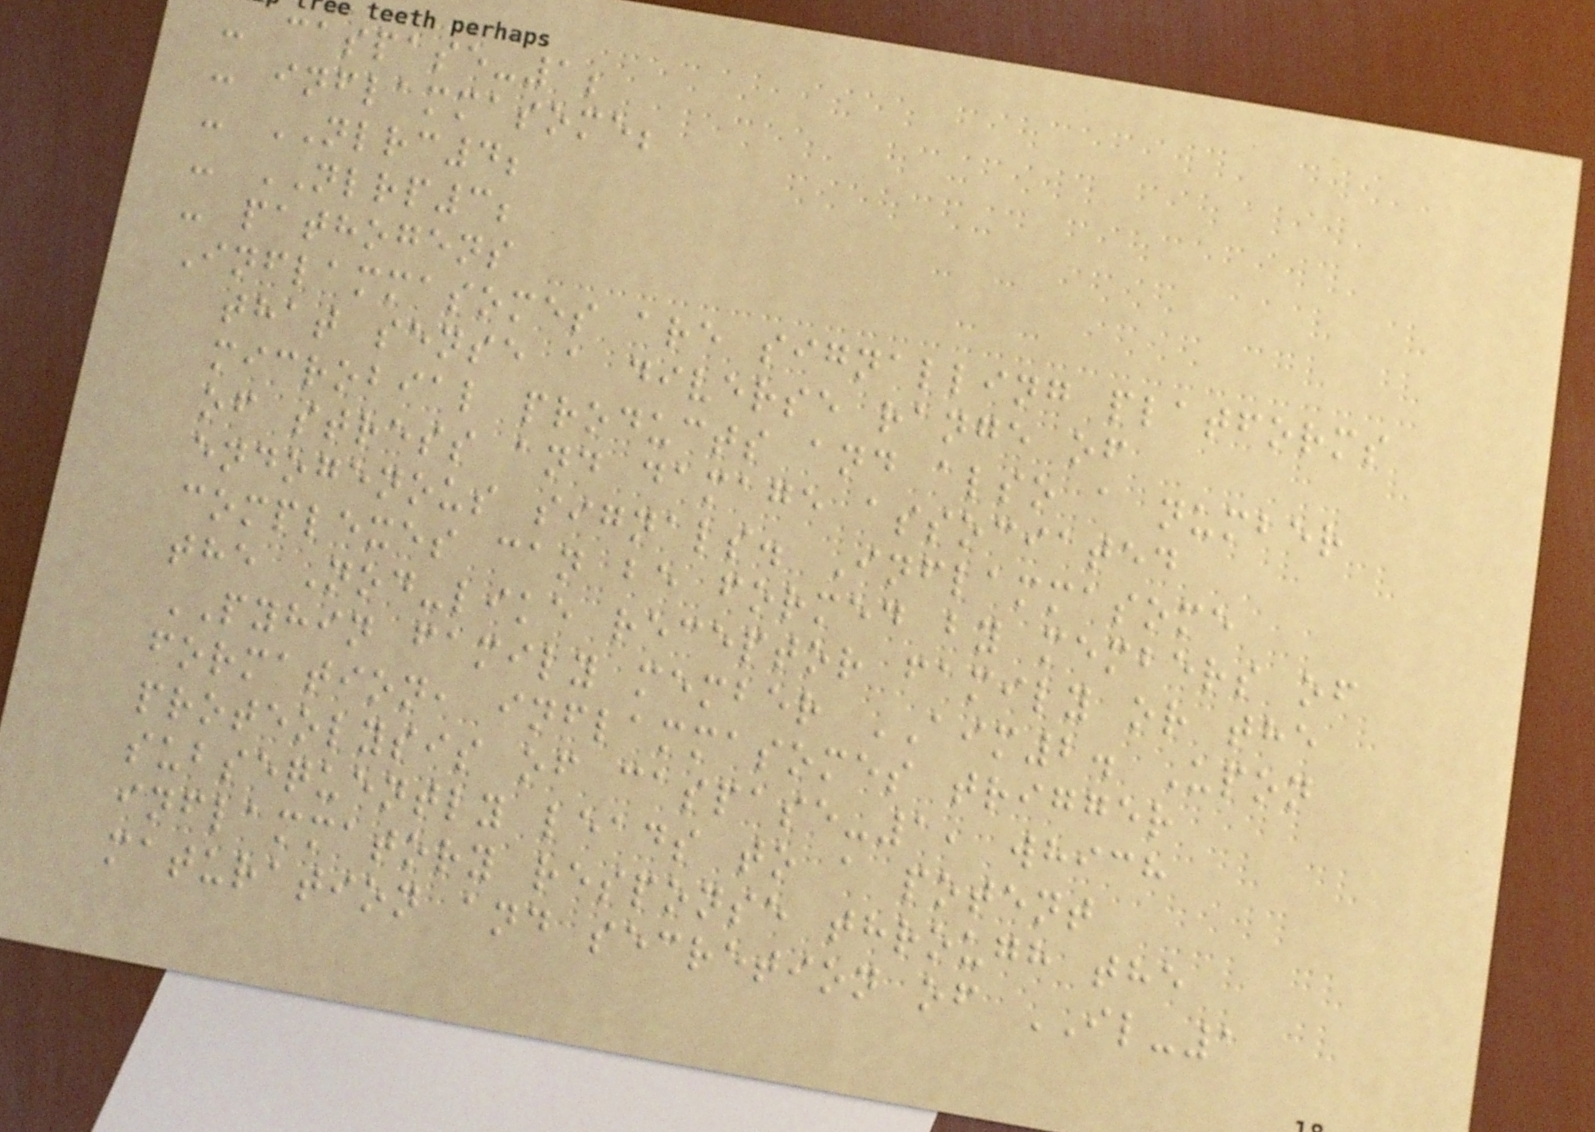- caspase-1;
- inflammasome;
- NLRC4;
- NLRP3;
- pathogens
Inflammasomes are signalling platforms
that sense a diverse range of
microbial products and also a number
of stress and damage associated
endogenous signals. Inflammasome
complexes can be formed by members of
the Nod-like receptor family or the
PYHIN family member AIM2. Upon
formation, inflammasomes trigger
proteolysis of caspase-1, which
subsequently leads to a potent
inflammatory response through the
maturation and secretion of IL-1
